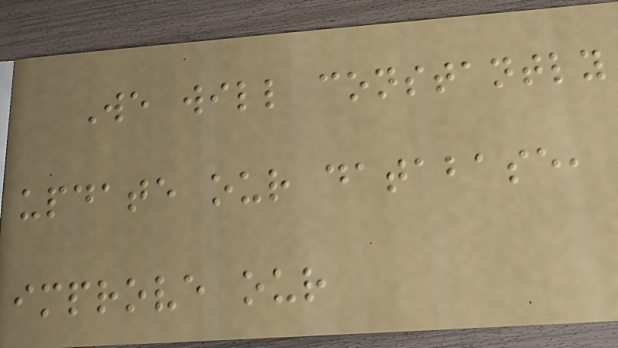We will constantly
update our database,
improve our
